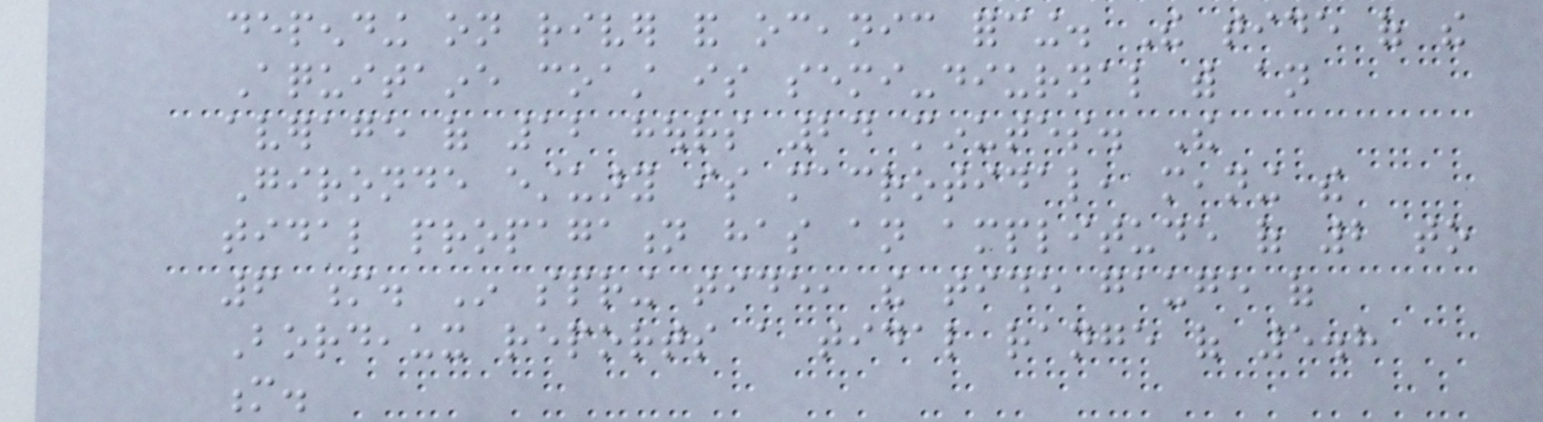depending on river and oceanic forcing. The tide of the
Aquitaine coast is semi-diurnal with an
average of 12 hours 24 minutes. The
Gironde estuary is macrotidal, meaning the
tidal propagation has an amplitude of 2 to
6 m. In spring tide, the tide gauge of
Bordeaux reports a tidal range of 5.8
m.
